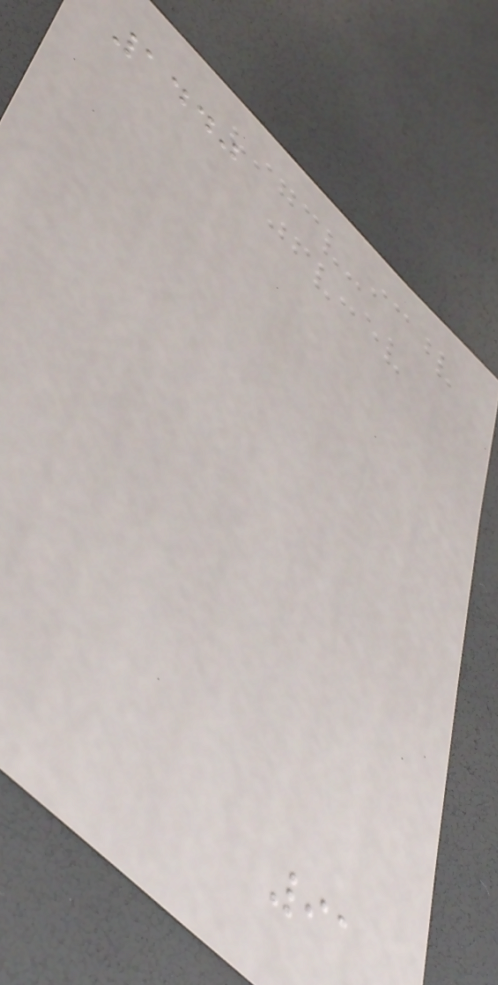1440
91
